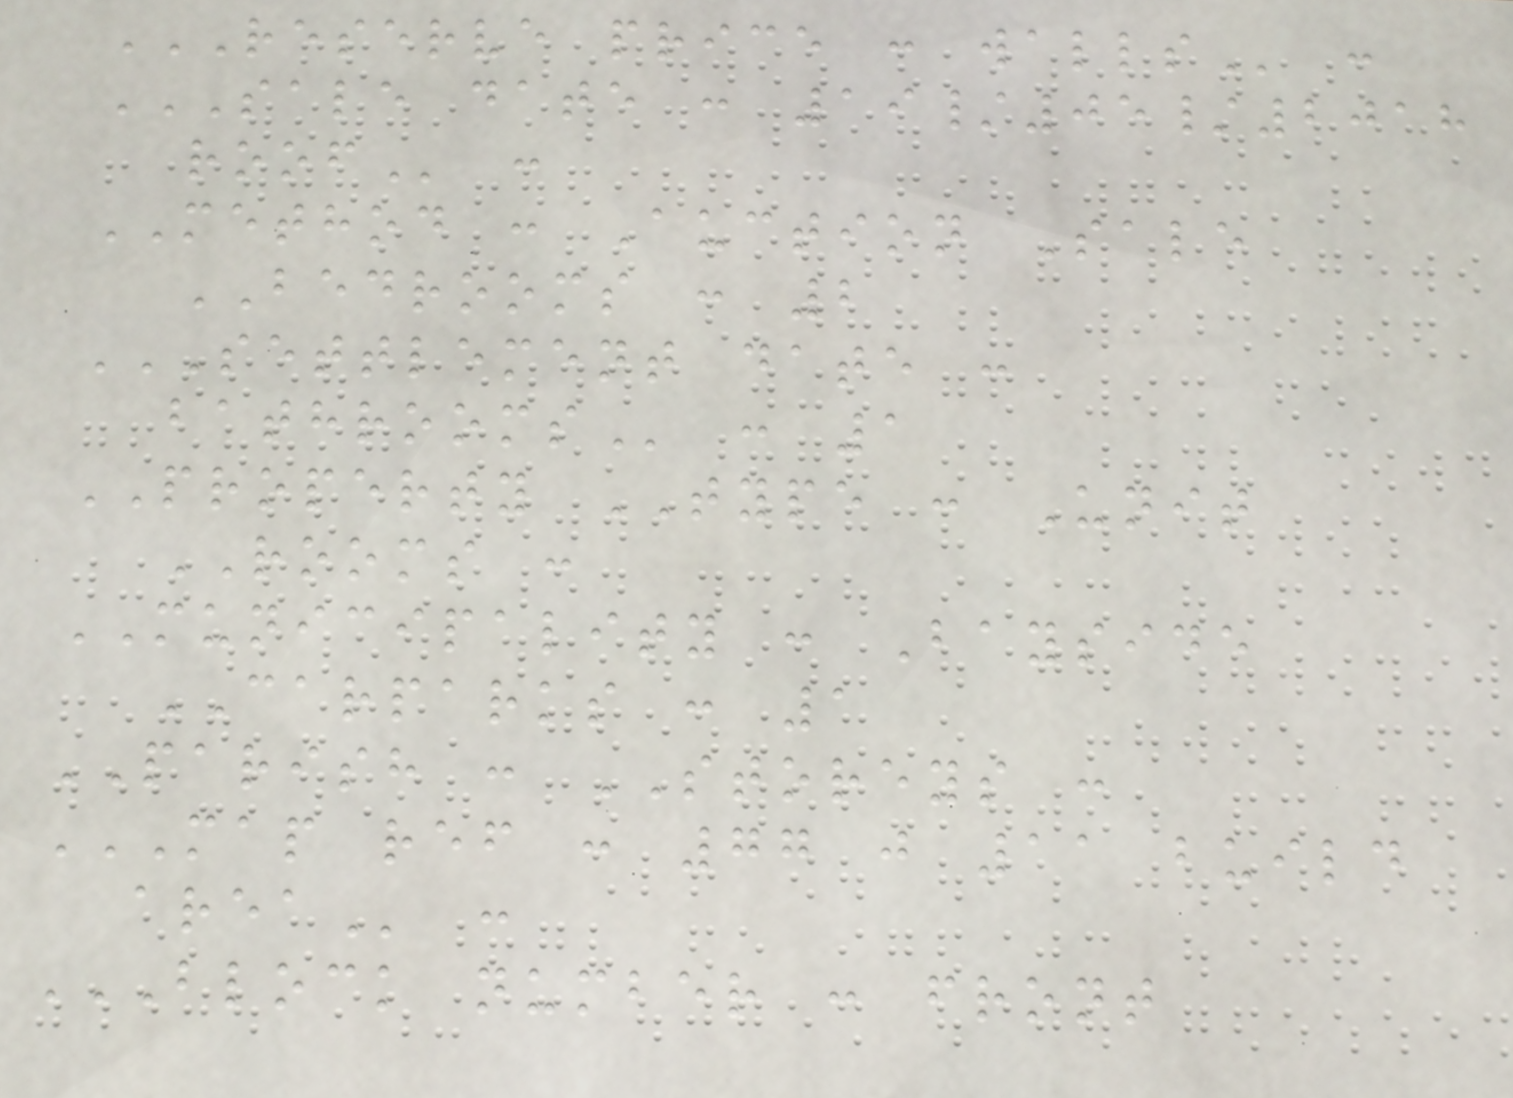RESERVE PRICE : WALLS :
SALE DATE : 19/05/2018
ROOF :
METHOD : Auction Sale
BEDROOMS : 2
SETTLEMENT DATE :
BATHROOMS : 1
PROPERTY TYPE : Unit
ROOMS :
MUNICIPALITY : Bayside
CARPARKS : 1
PARISH : STOREYS :
MAP REF : 77 J 11 BUILD
AREA :
BLOCK NUMBER : FRONT
